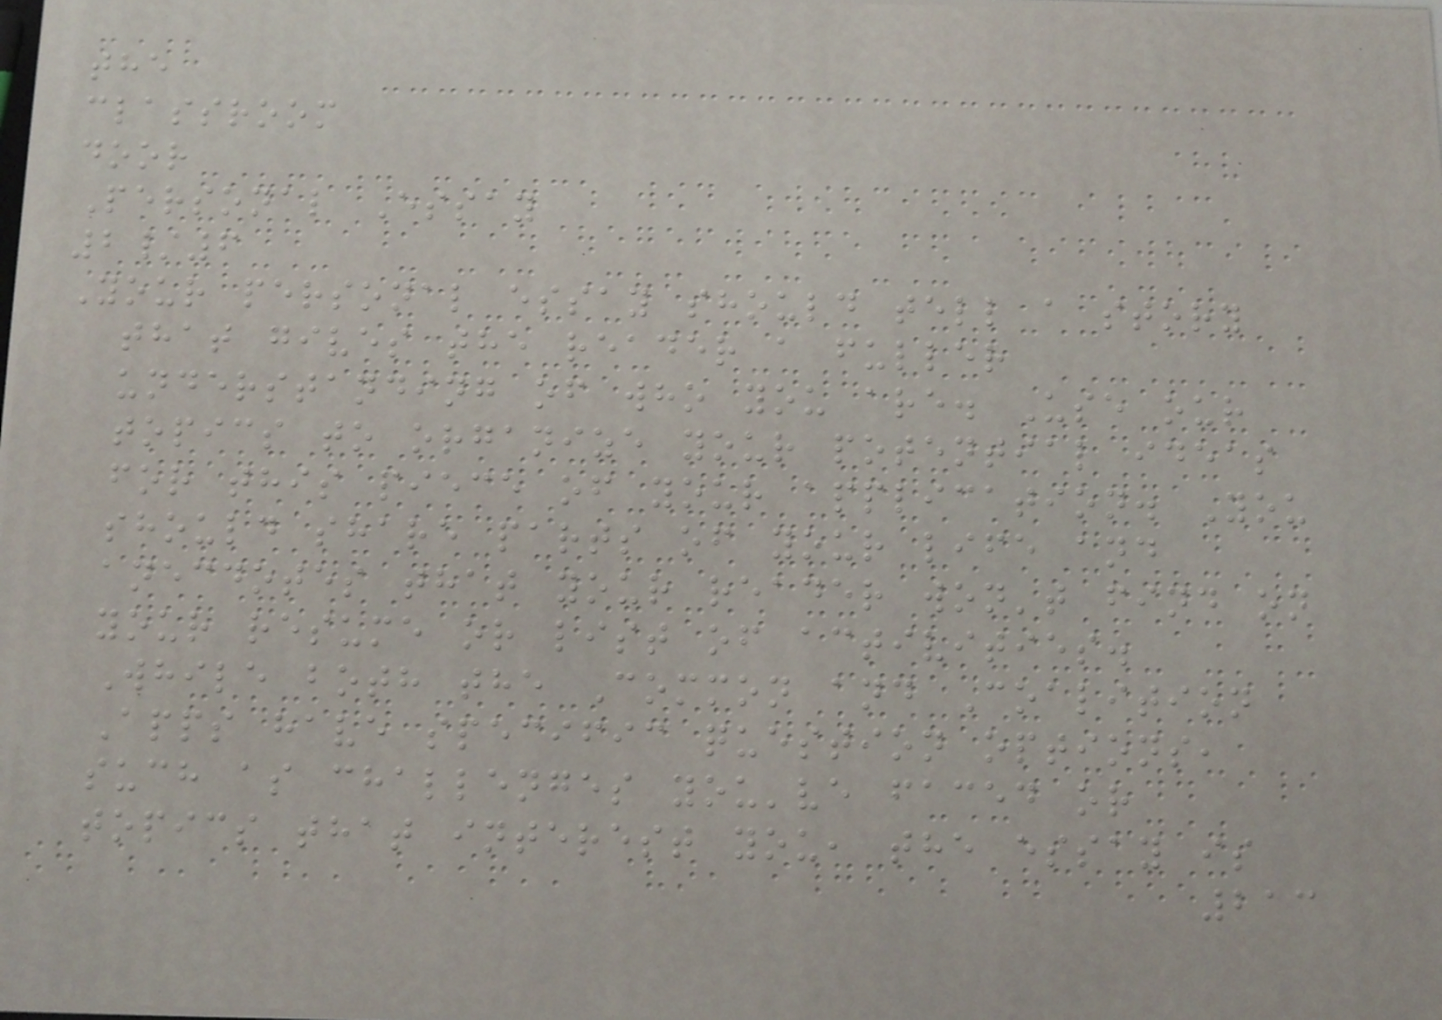the
classroom
door
Personal Essay
2/6
Your personal essay should tell a story
that gives the reader a fuller
understanding of who you are. Use our
topics to organize your potential ideas
for this piece of your application. You
should share parts of your life and
anecdotes that your reader won't find on
your resume or list of activities.
While both the Common and Coalition
Apps have specific question options,
such as challenges you've faced or
topics that interest you, the essay is
213
